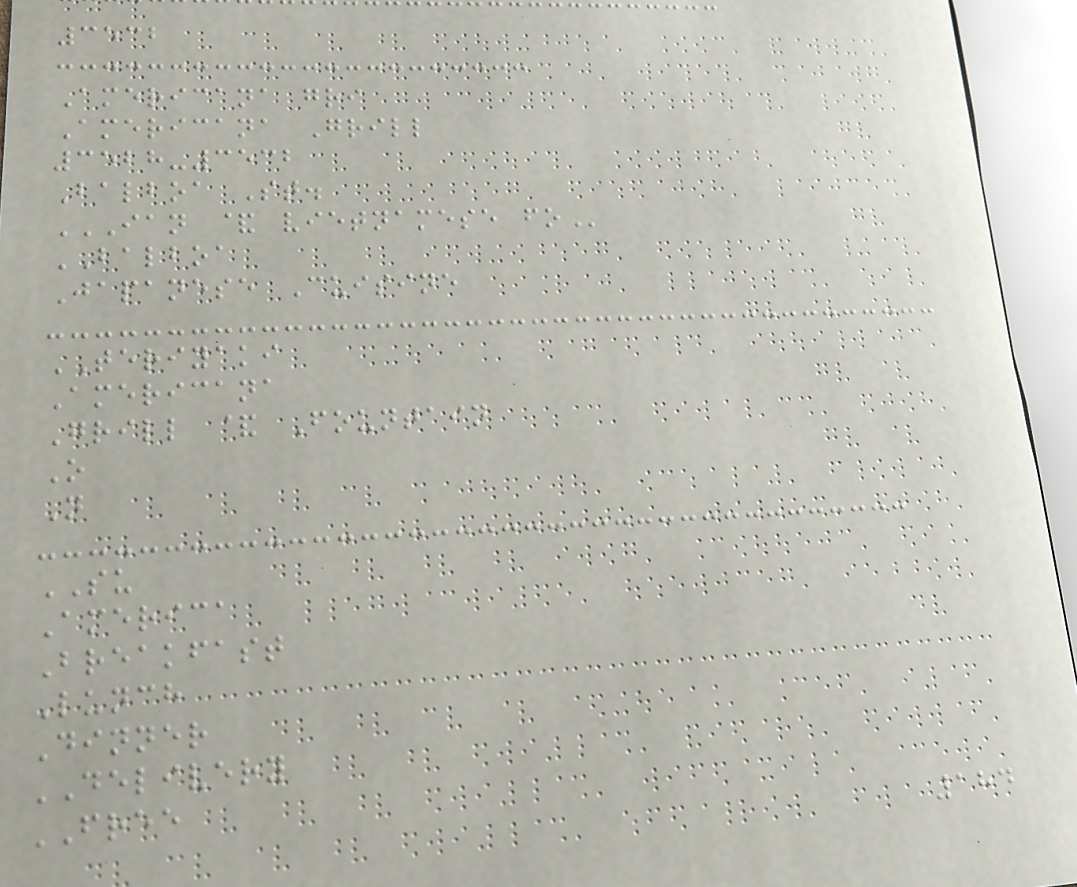3532
Americana gri
Americana Grill
3528-3532
Balboa St.
IAN & VIETNAMESE FO
BALBOA
Japanese Cuisine
TERIYAKI
Americana
Grill & Fountain
O
N
SU
America
Breakfast
Lunch
Dinner
DELIVERY
FREE
184
